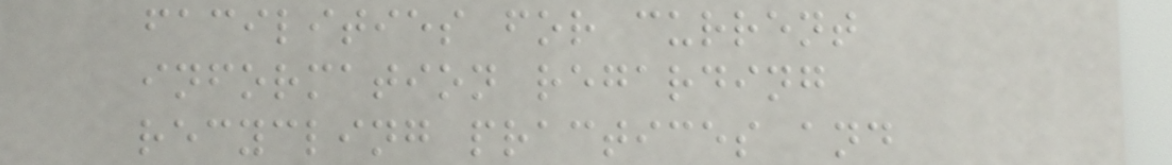facilities for current
information regarding
recycling practices and
